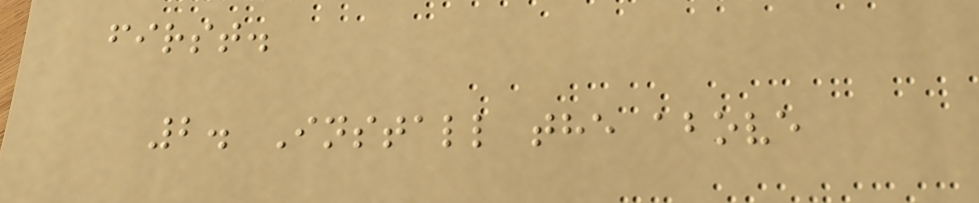first.
2. Install the above
